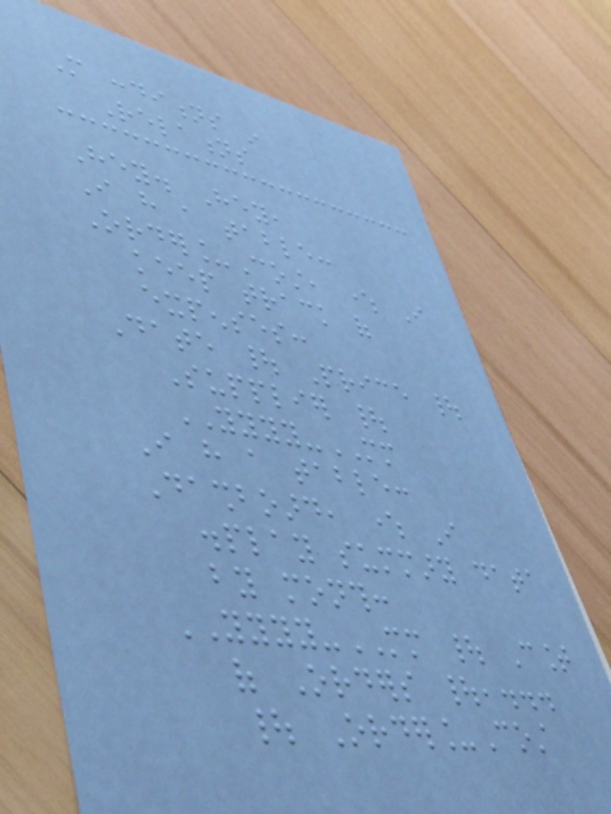More conditions in
Relations
Hey. Hey,
I have a table:
Order_Cost, where I
keep track of
expenses:
Date | Price |
Supplier |
YYYY-MM
I have a table:
Dashboard, where I
display summary data
by month:
YYYY-MM | Count
of Orders |,...
| Order_Cost
